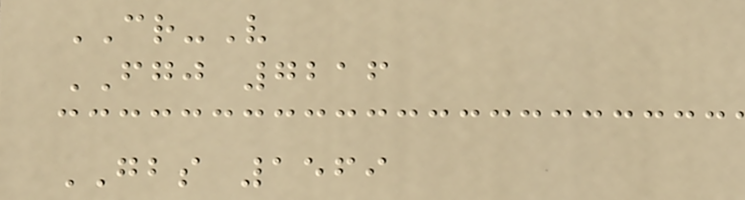CR-V
FGJ 7216
GBS 1569
